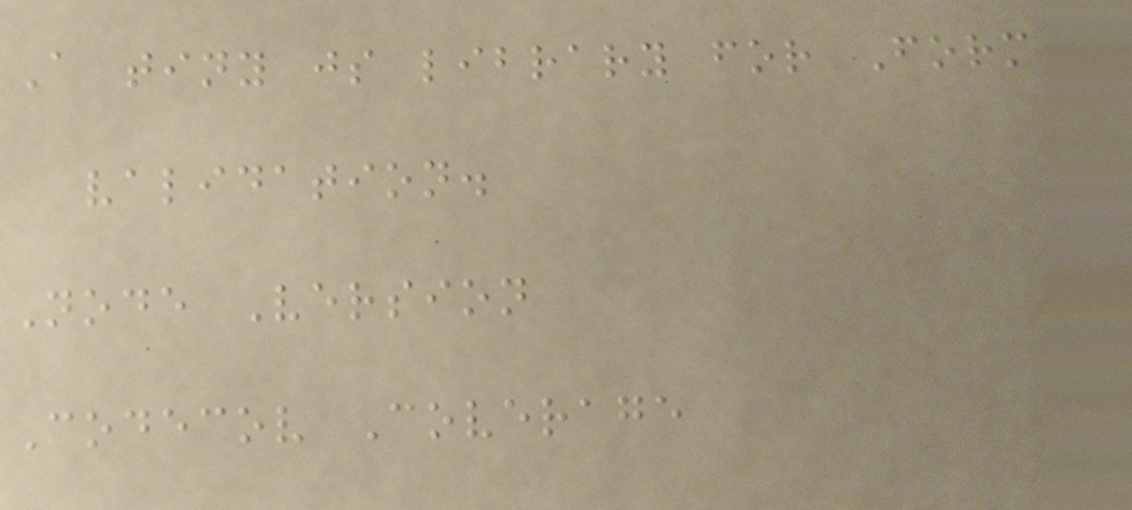A tiny js library for Form
validation.
Node Version
Codecov Coverage
